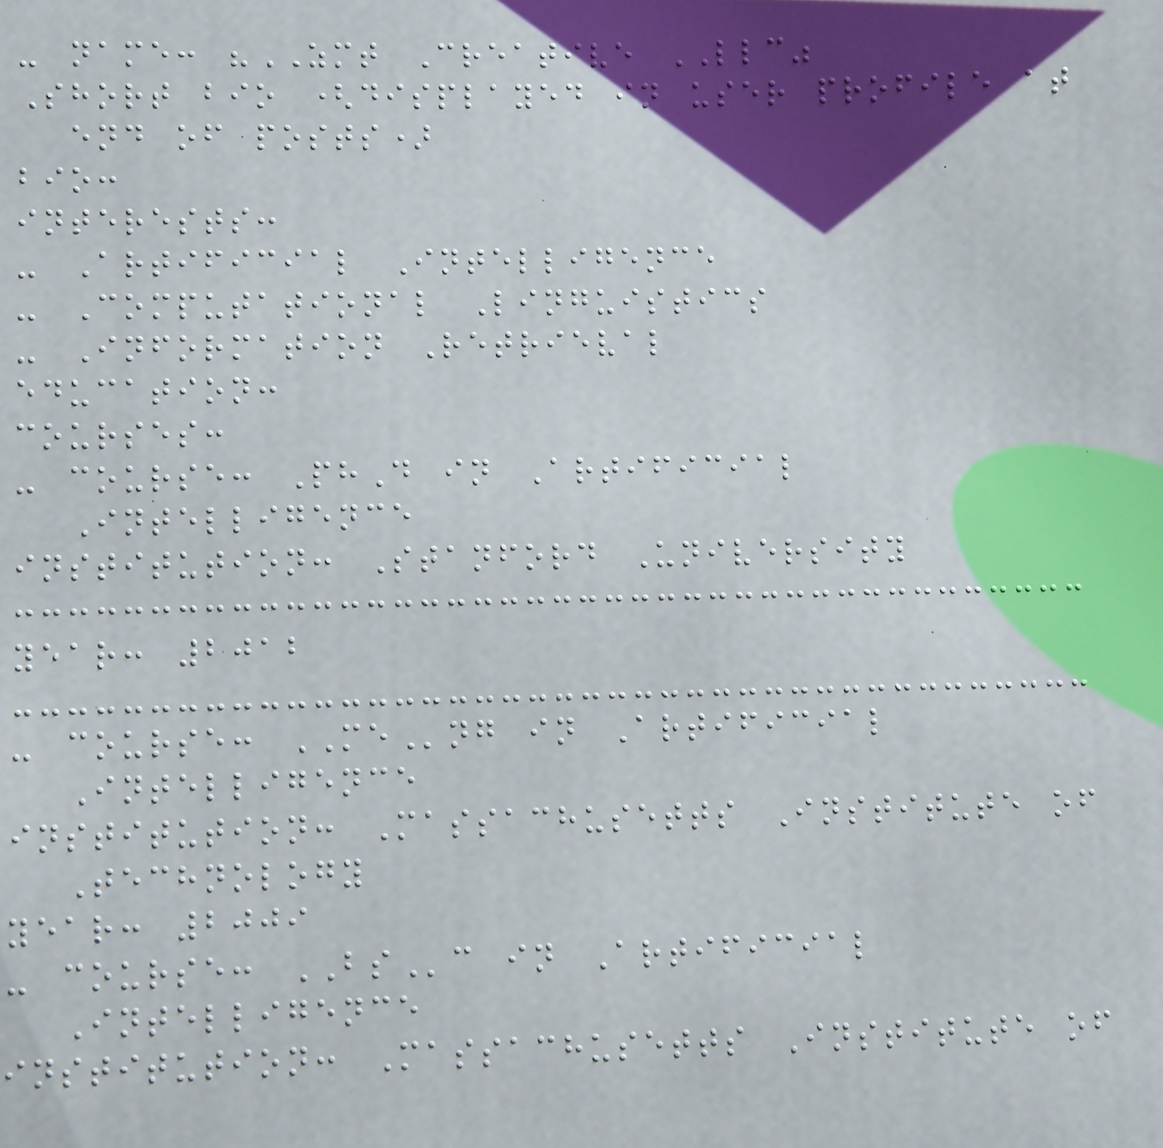- name: "ZMT Creative LLC"
Short bio (displayed in user profile at
end of posts)
bio:
interests:
- Artificial Intelligence
- Computational Linguistics
- Information Retrieval
education:
courses:
- course: PhD in Artificial
Intelligence
institution: Stanford University
year: 2012
- course: MEng in Artificial
Intelligence
institution: Massachusetts Institute of
Technology
year: 2009
- course: BSc in Artificial
Intelligence
institution: Massachusetts Institute of
